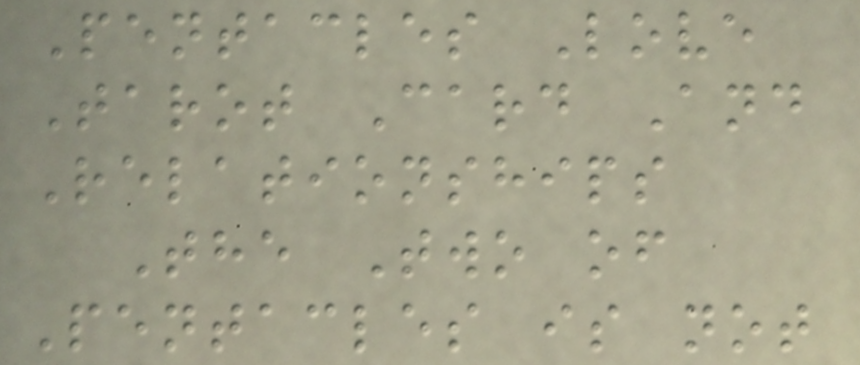Pentacles Love
Tarot Card And
Relationships
The Two of
Pentacles is not
